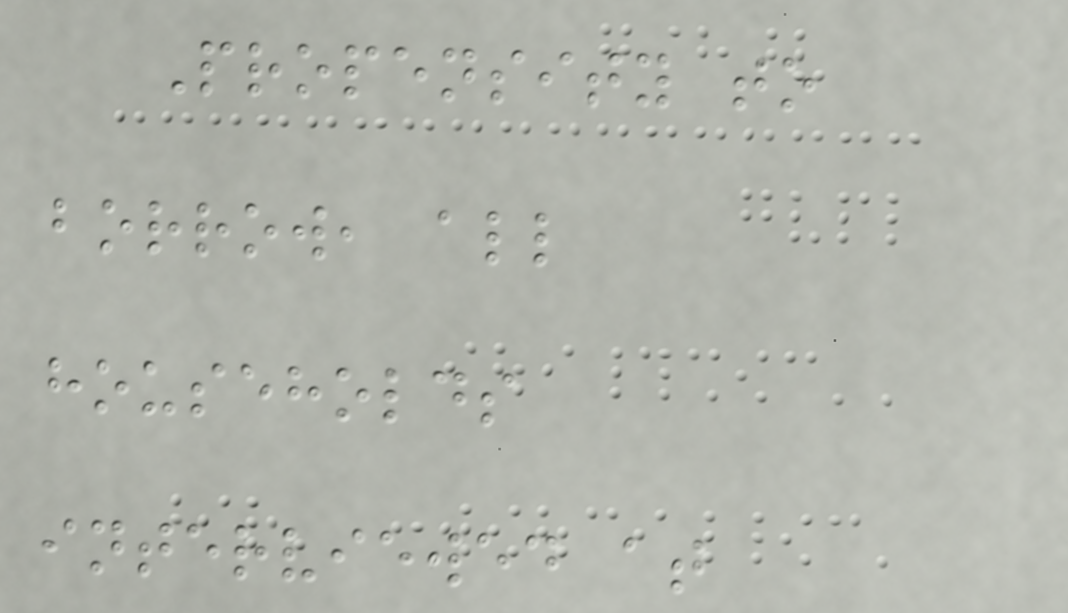Propensity to
borrow, all
households
interviewed at
